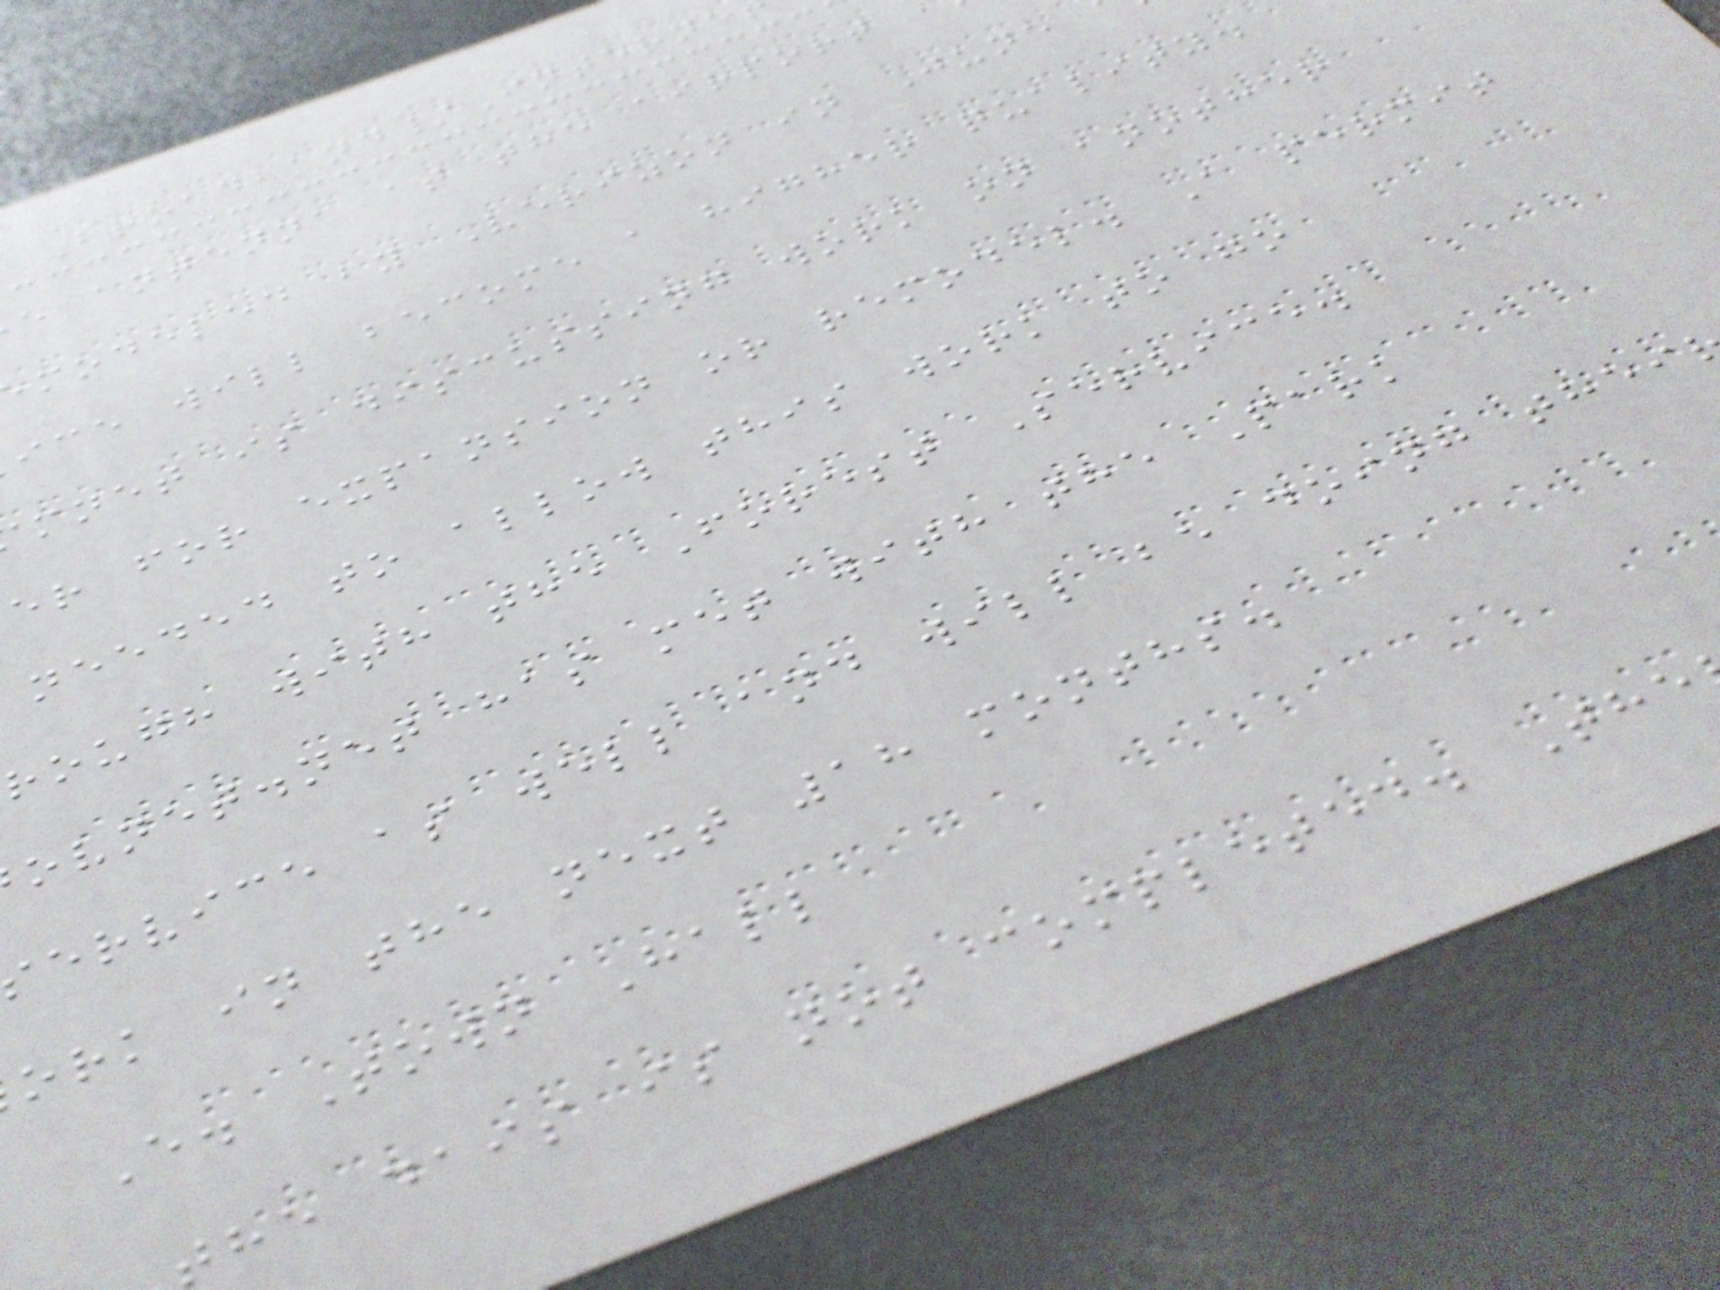Broadband/Interne
e antenna at the airport
modeled by Verizon in June
ice will become a higher quality.
mnet is discussing work on another
er for expansion or remodel. A permit
needed to allow this work to go
rough with the Forest Service.
ovnet.net has met with the Park
ervice as well and will be doing thei
ork in the next 18 months.
E. Town Hall
the dais is not completed. The
